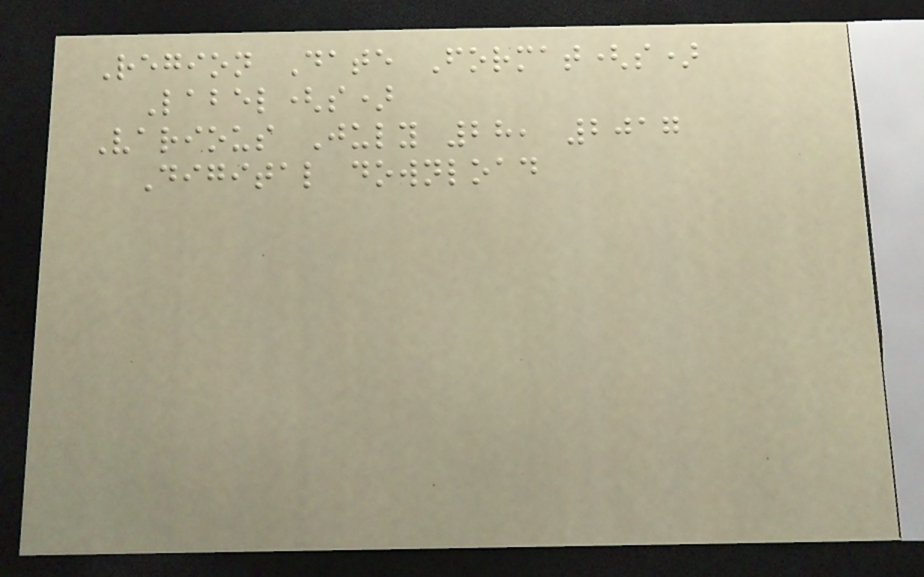Region Date Format(s)
Label(s)
Various July 28, 2017
Digital download
